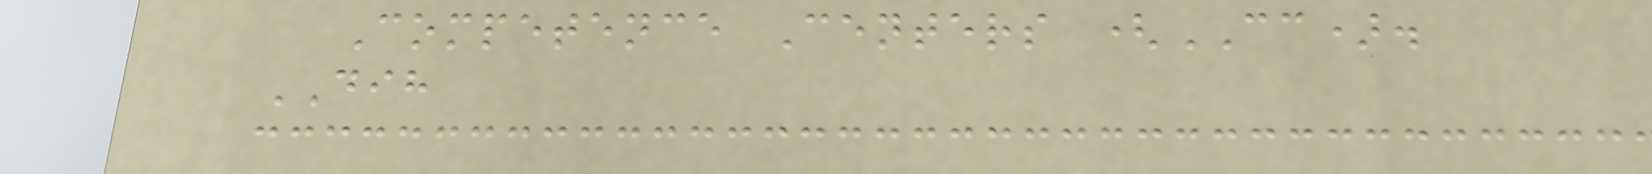Competence Centers (CC).
DIH
